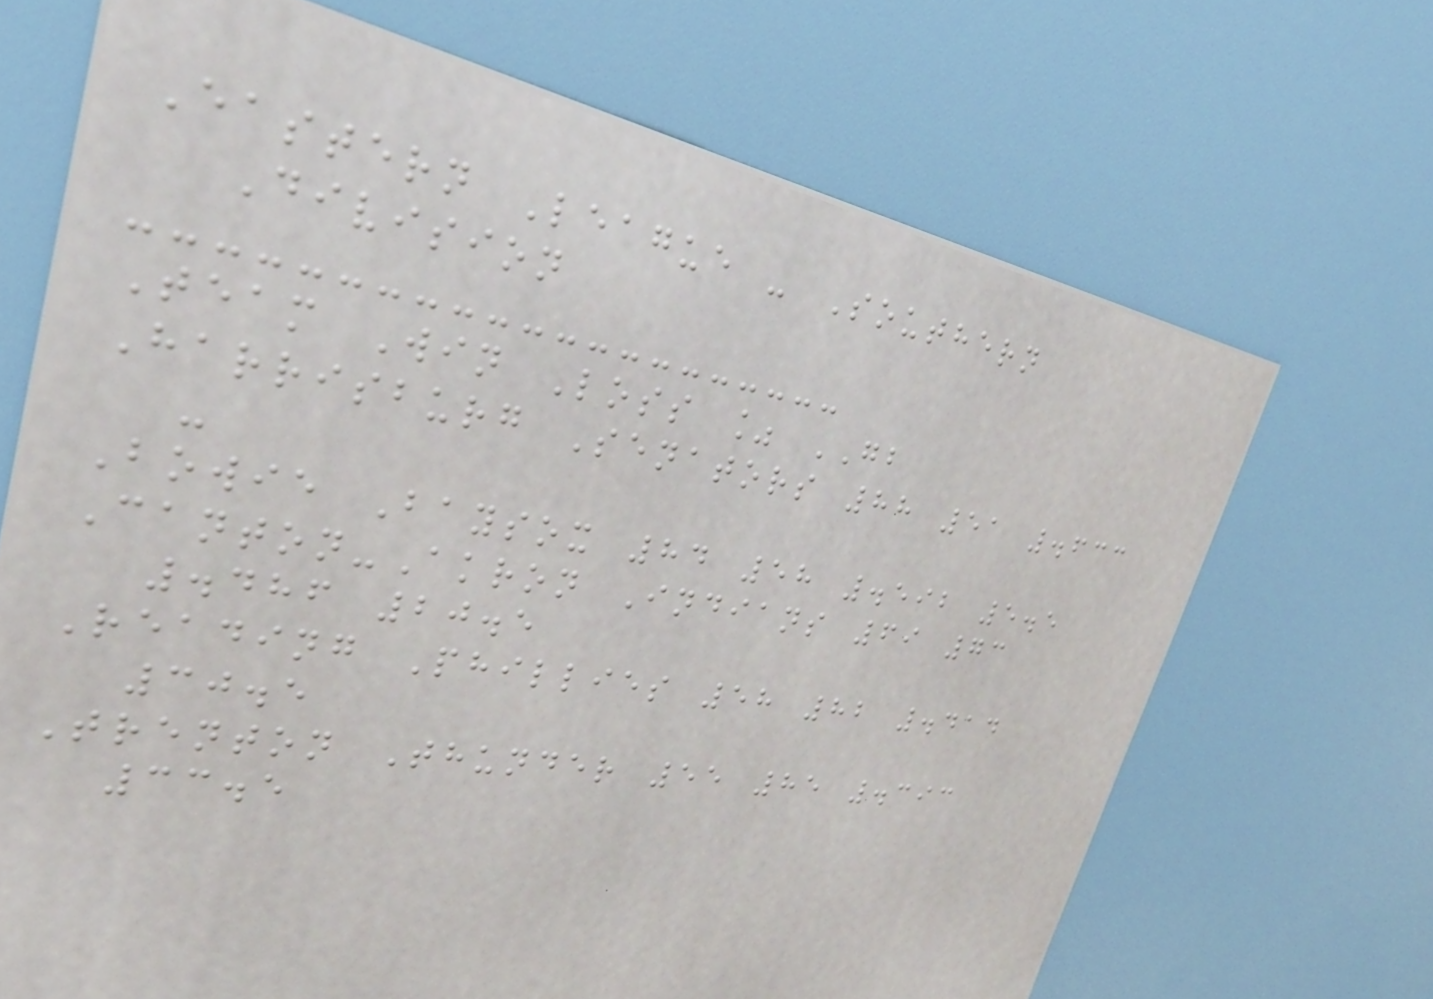Eastern League - Southern
Division
Team Win Loss % GB
Harrisburg Senators 88 51 .633
-
Bowie Baysox 84 58 .592 5.5
Canton-Akron Indians 69 73
.486 20.5
Reading Phillies 58 82 .414
30.5
Trenton Thunder 55 85 .393
33.5
